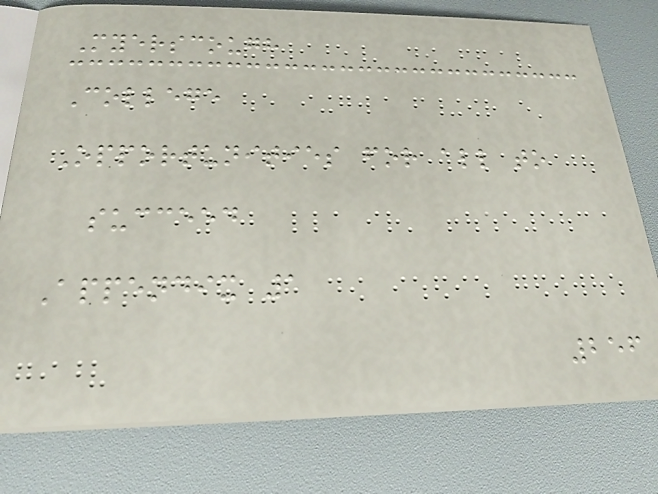Myerscough
College
Opportunities for all to
succeed
Appendix 1
256
